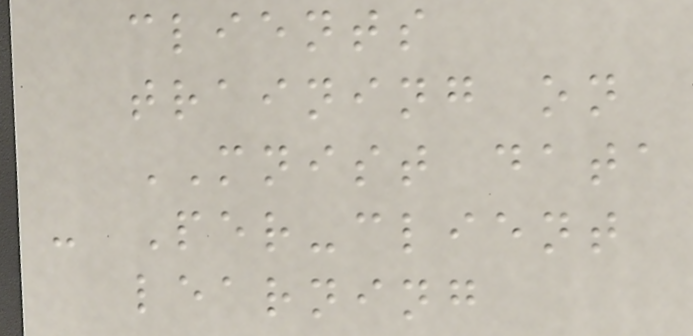clients
training on
MNIST data
- Per-client
learning
